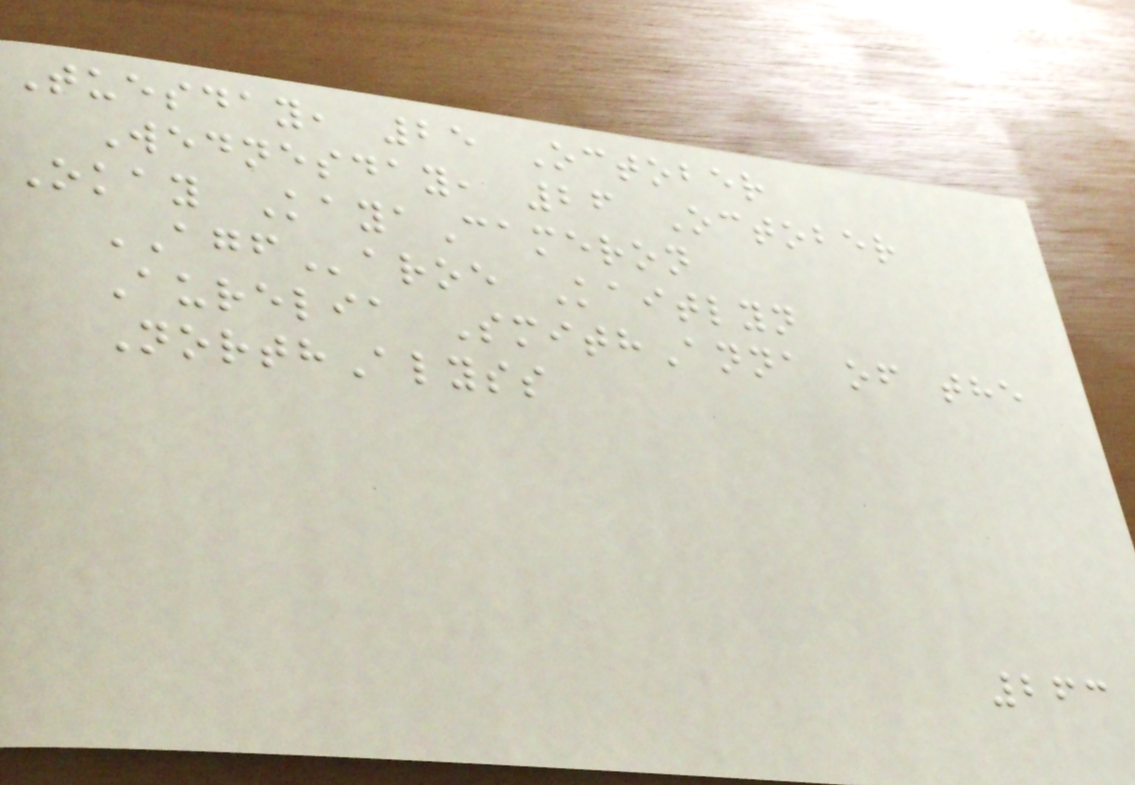Tuesday, 25 October
Wednesday, 26 October
Okay KayaCameron
AGFaroe Kaitlyn
Aurelia SmithAnna of the
NorthAlyss
263
